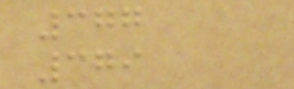377
379
